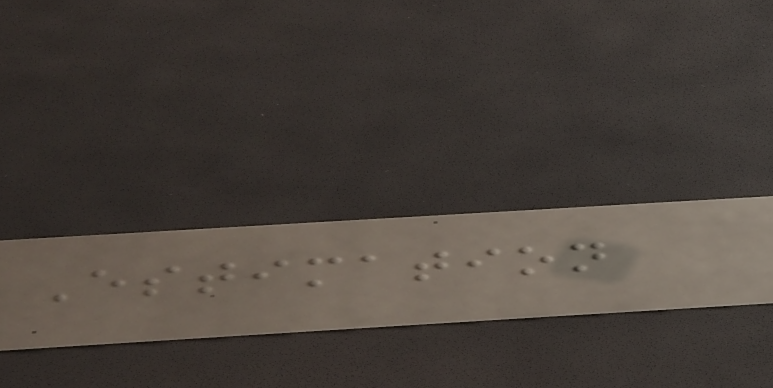Estimation
